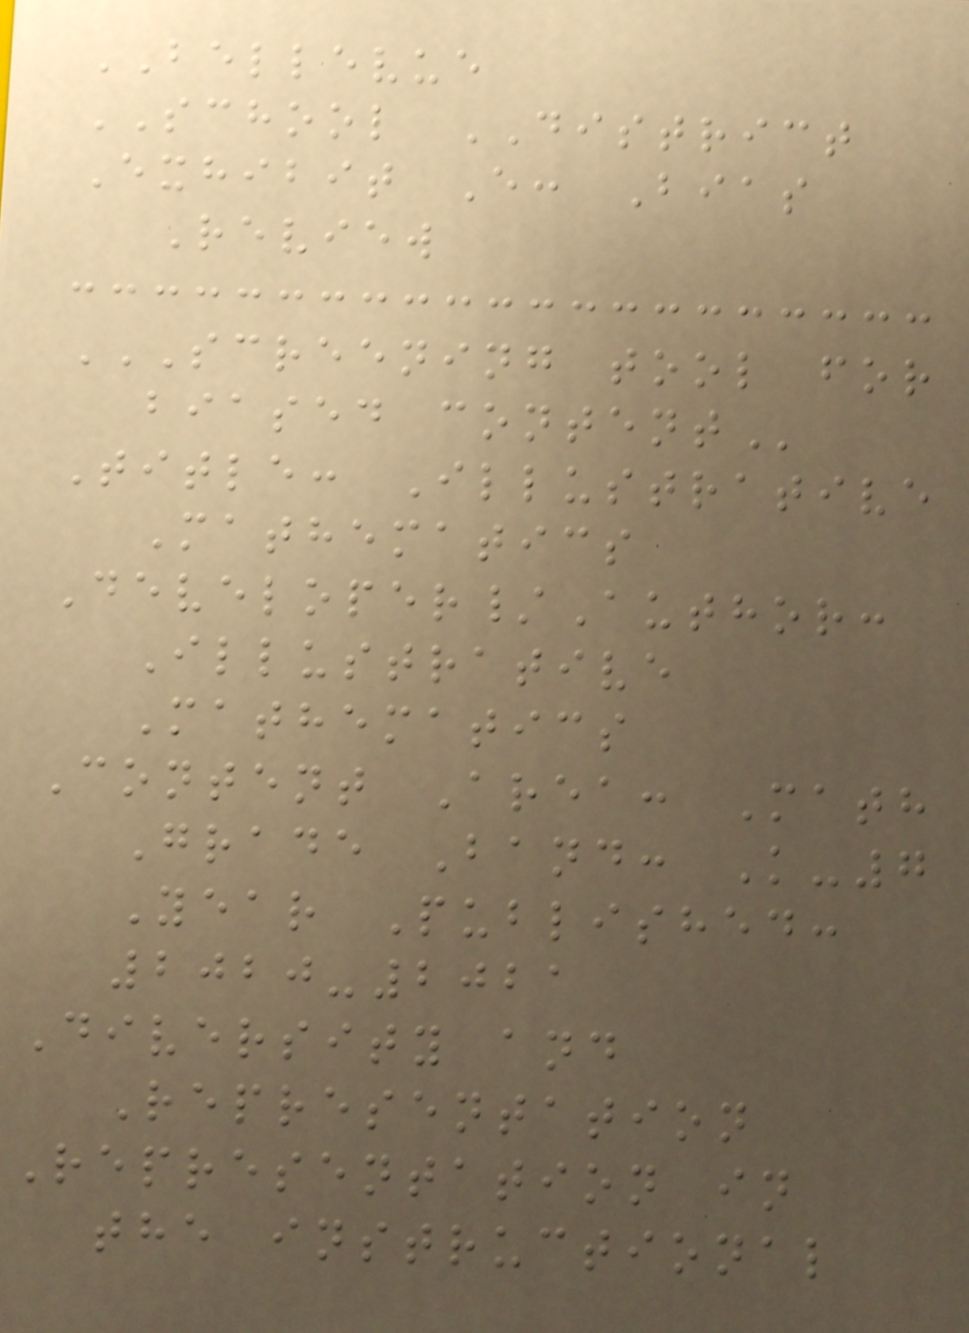BELLEVUE
SCHOOL DISTRICT
Exhibit E: Bias
Review
SCREENING TOOL FOR
BIASED CONTENT
Title: Illustrative
Mathematics
Developer/Author:
Illustrative
Mathematics
Content Area: Math
Grade Band: K-7
Year Published:
2020-2021
Diversity and
Representation
Representation in
the instructional
